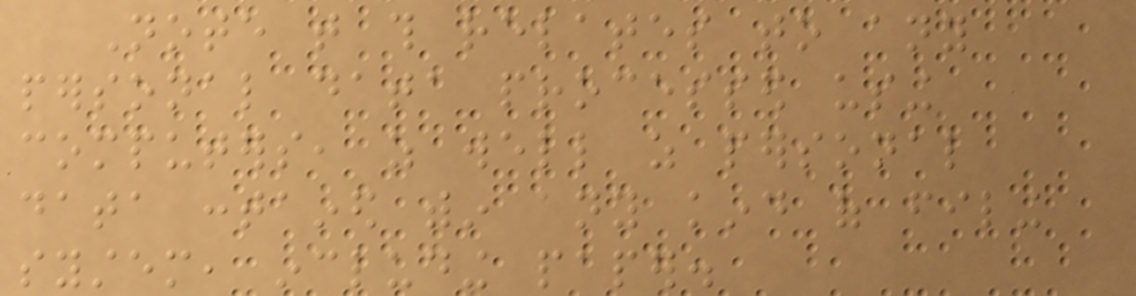Note that this relates to any
personal data processed using
computers, as well as personal
data contained within any kind of filing
system, including paper.
